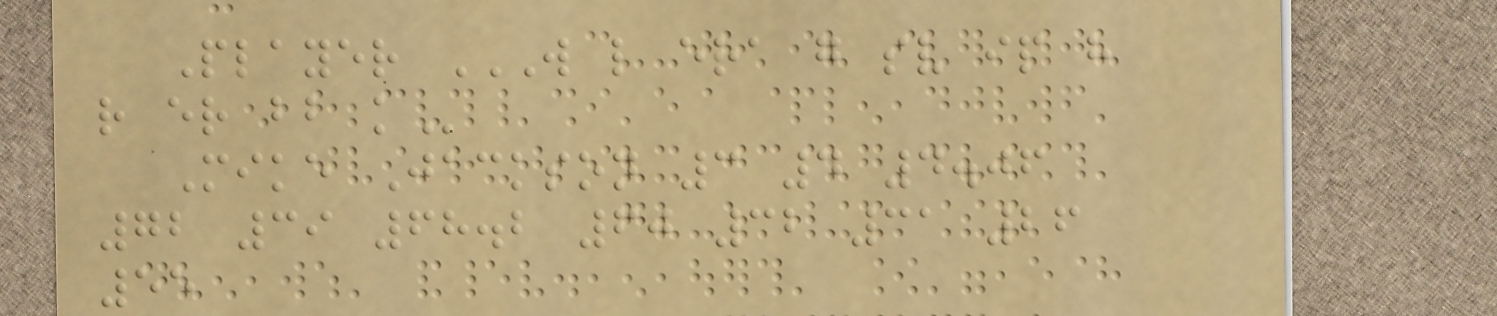Player W L ERA G SV IP H
R ER BB K
Mike Jackson 3 4 4.06
72 39 68.2 60 32 31 26
55
